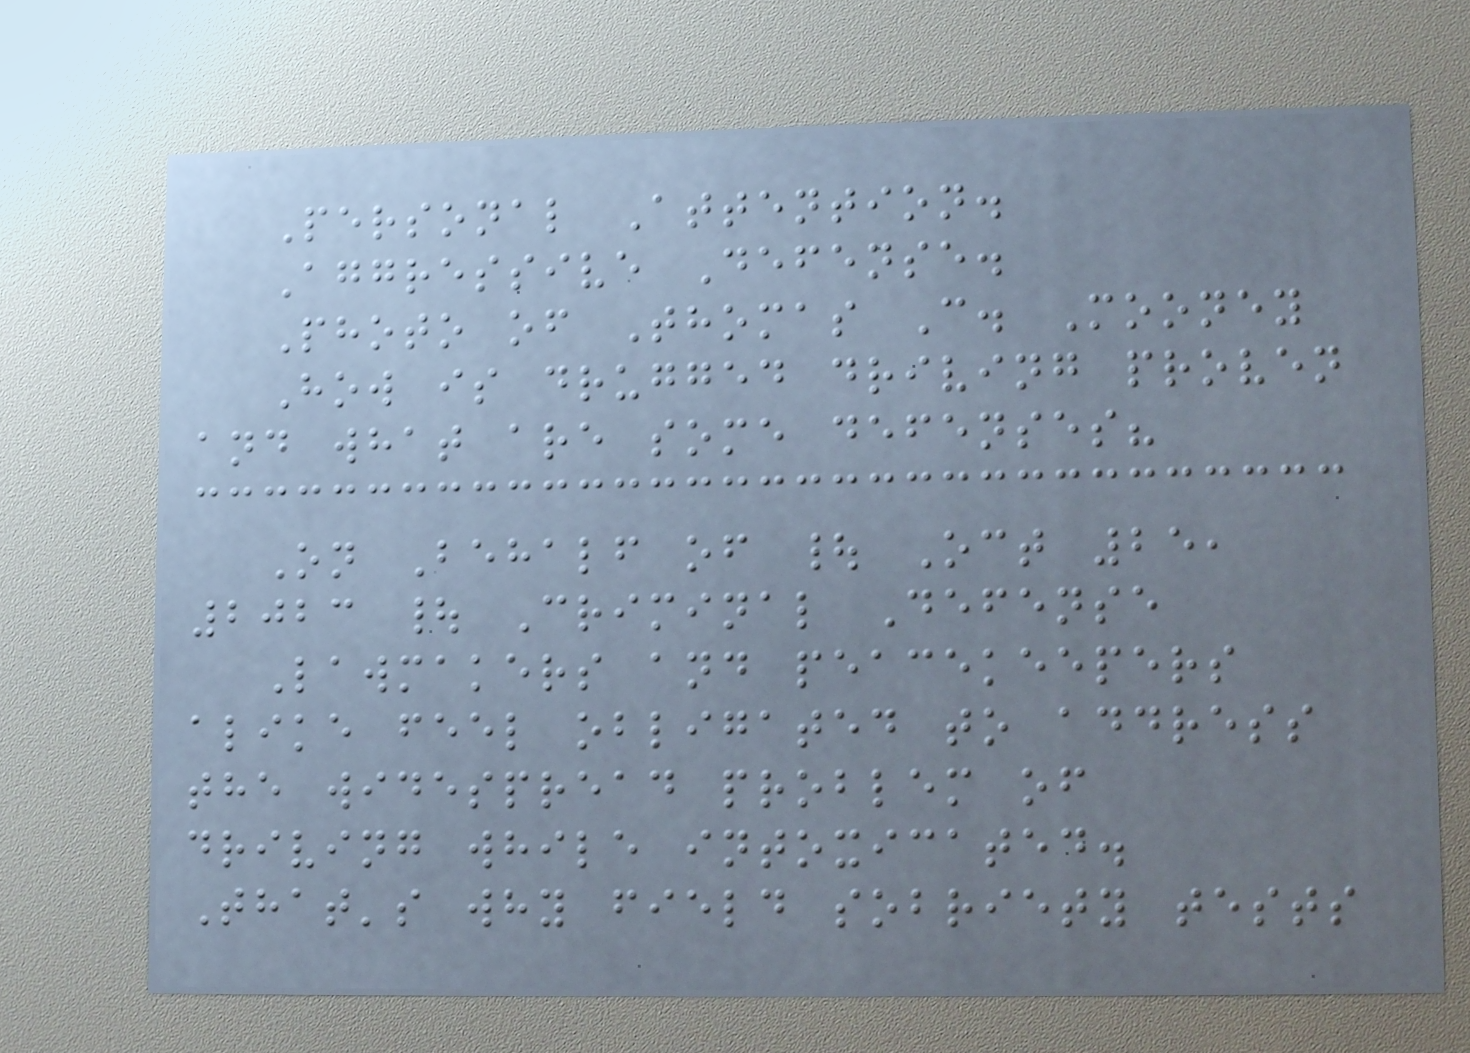Personal Attention.
Aggressive Defense.
Photo of Thomas C. Mooney
How is drugged driving proven
and what are some defenses?
On Behalf of | Oct 25,
2023 | Criminal Defense
Lawmakers and peacekeepers
alike feel obligated to address
the widespread problem of
driving while intoxicated.
That's why field sobriety tests
